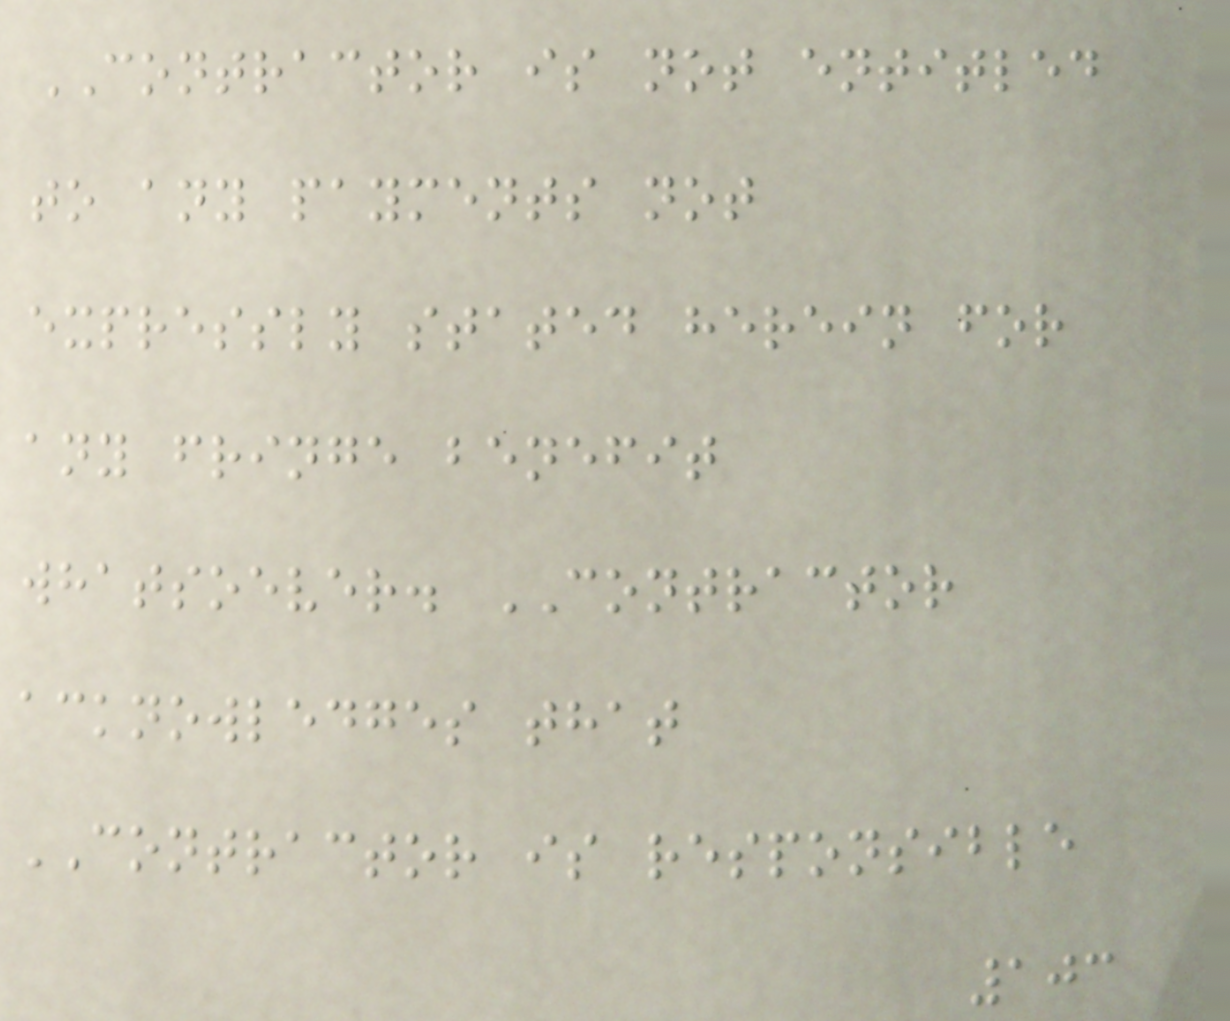CONTRACTOR is not entitled
to any payments not
expressly stated herein for
any fringe benefit
whatsoever. CONTRACTOR
acknowledges that
CONTRACTOR is responsible
103
